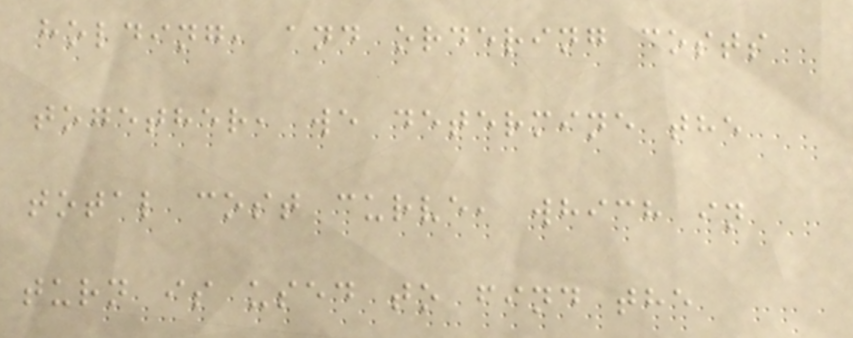holding, and ordering costs
together, we determine the
total cost curve, which in
turn is used to find the
